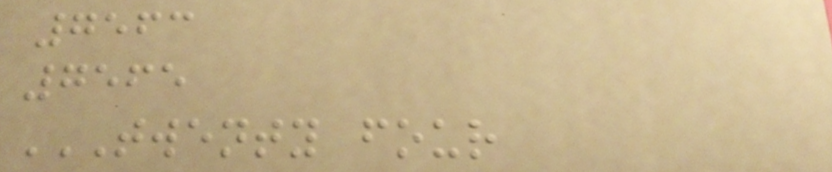7563
7565
TWENTY FOUR
